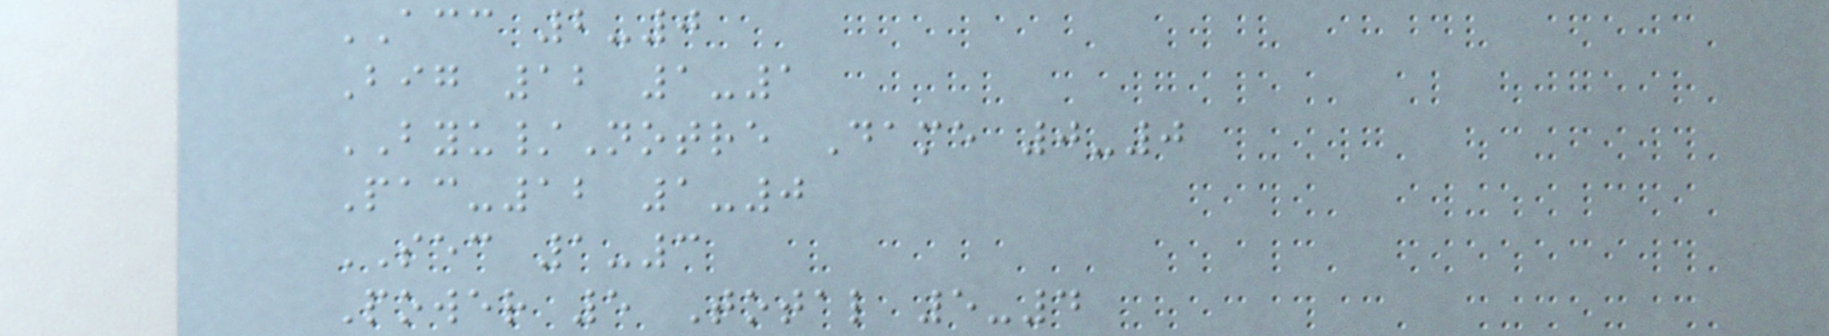ACC 2-0
Big 12 1-1
BYU/Notre Dame 0-0
Pac-12 1-0
SEC 1-3
Power 5 Total 5-4
